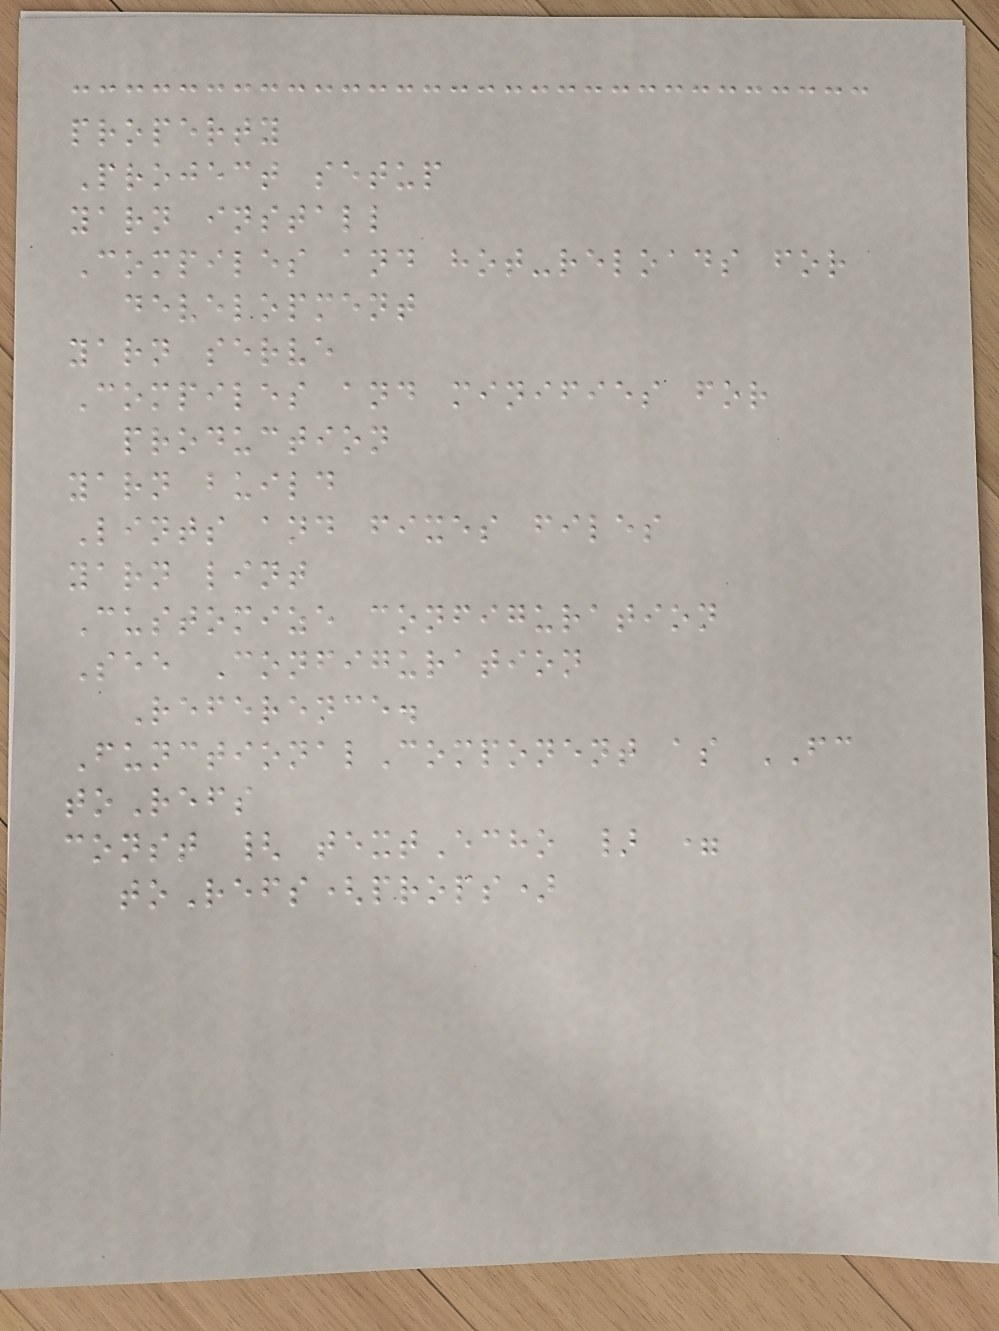property
Project setup
yarn install
Compiles and hot-reloads for
development
yarn serve
Compiles and minifies for
production
yarn build
Lints and fixes files
yarn lint
Customize configuration
See Configuration
Reference.
FunctionalComponent as FC
toRefs
const { textEcho } =
toRefs(props)
